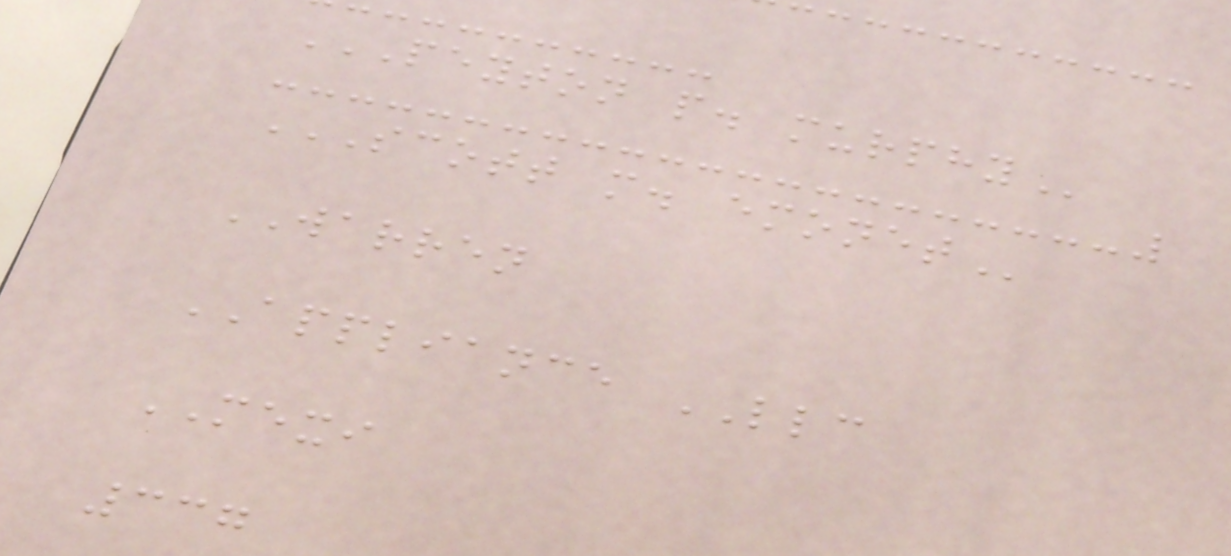PEYTON P. MURPHY
SCOTT M. EMONET
WARREN
APPLIANCE LLC
MEXI
337
